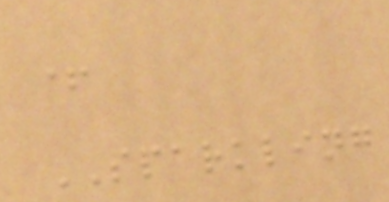+
SPARKLING
